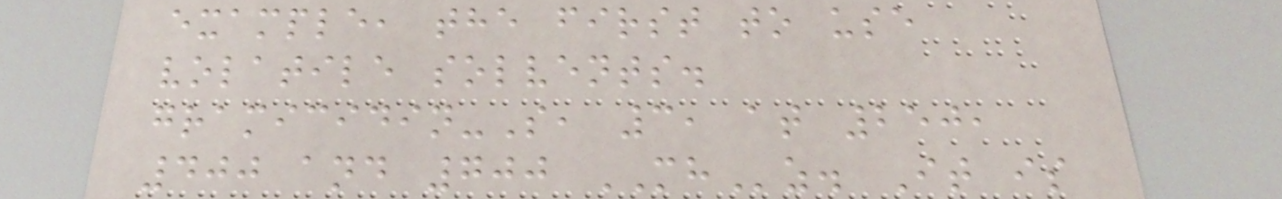example, the first to use
volatile solvents.
gramicidin-S, 3, at 250,
400 and 700 MHz. It is
